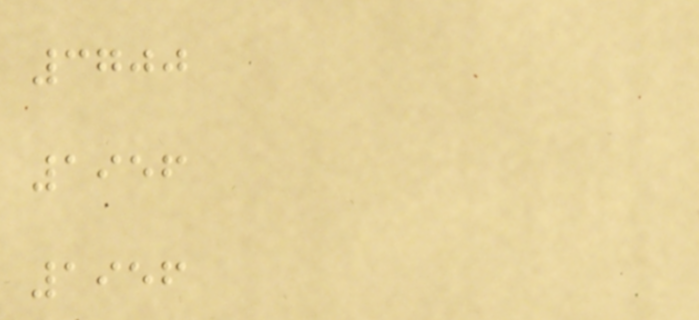3700
1956
1956
